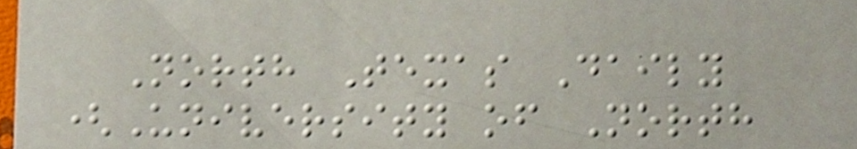North Texas Daily
(University of North
